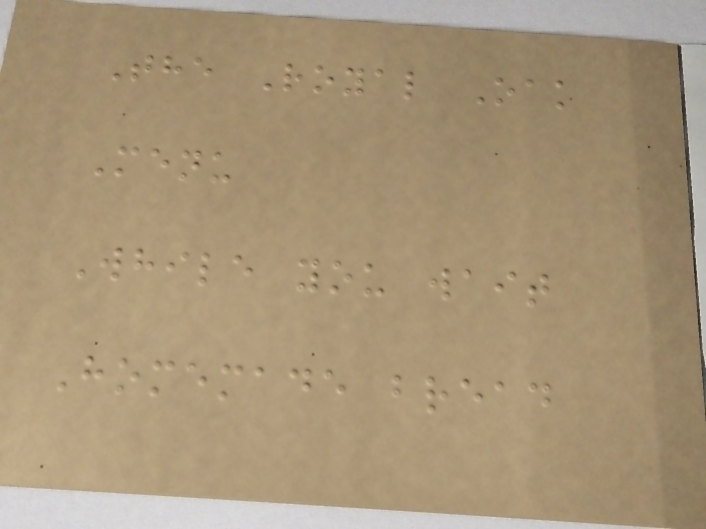The Royal Oak
Menu
While you wait
Homemade bread
